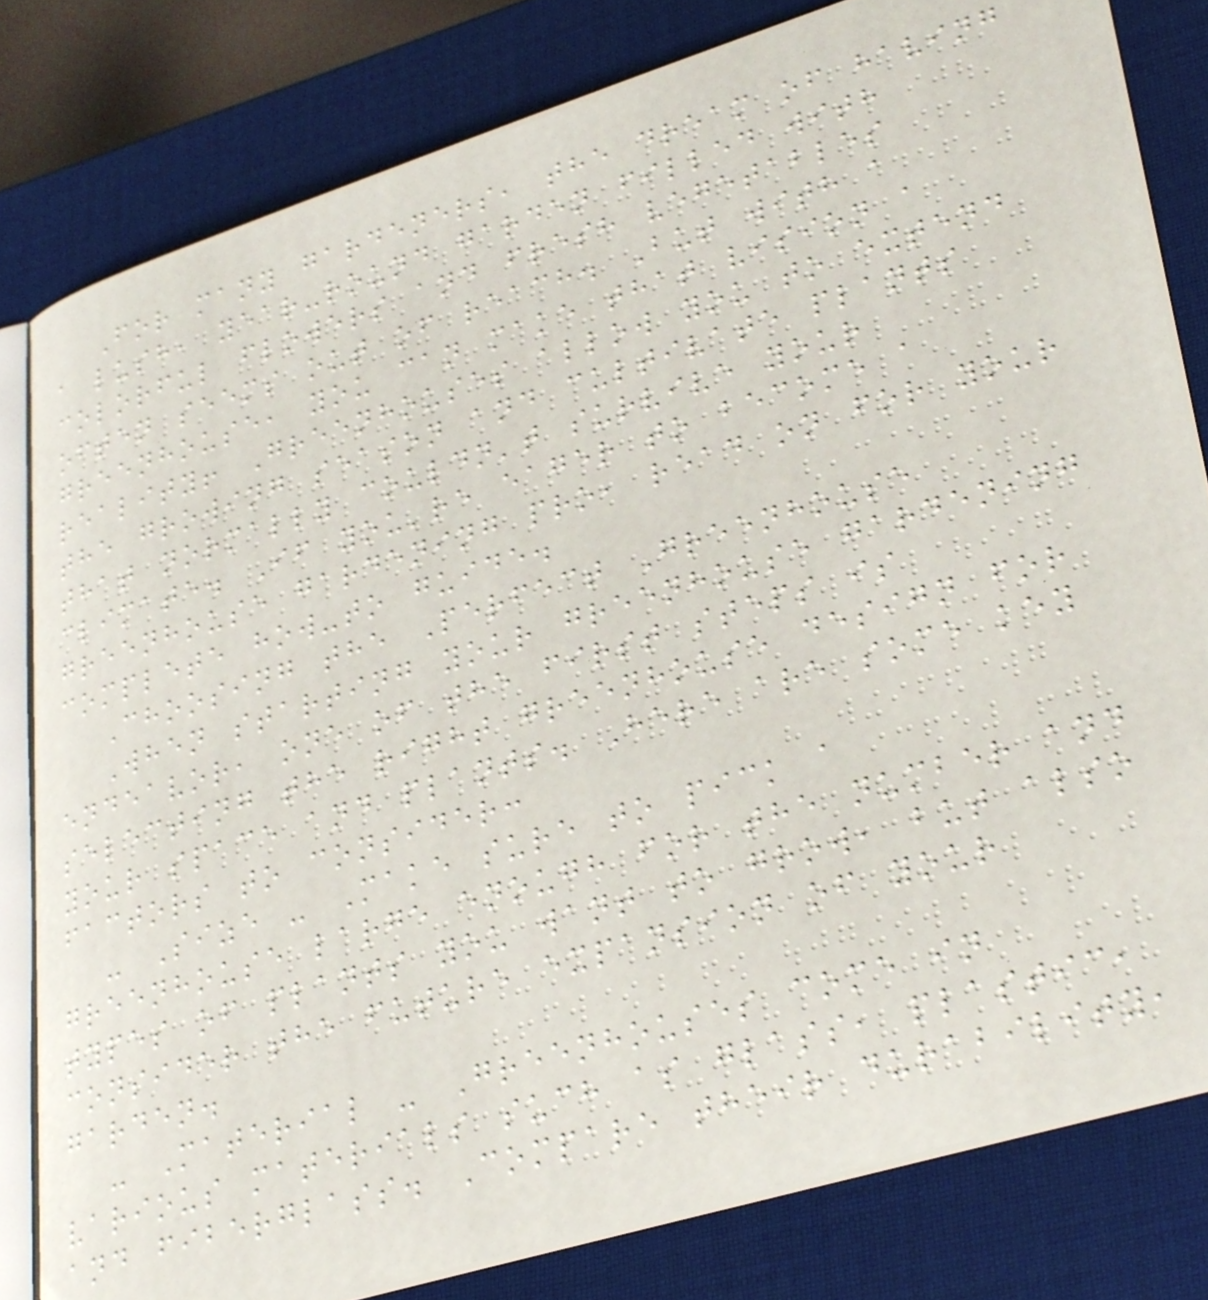For many gardeners, the dream of having
a lush, year-round garden filled with
colorful flowers and fresh vegetables
often seems out of reach. But with a
greenhouse, you can make that vision a
reality! Greenhouses allow you to extend
the growing season and cultivate plants
that normally couldn't survive your
climate. If you're eager to become a
greenhouse gardening pro, read on for your
complete how-to guide.
Choosing the Perfect Greenhouse
When starting your greenhouse gardening
endeavor, one of the first steps is
selecting the right greenhouse design for
your space and plants. Here are some key
factors to consider:
- Size - Make sure to pick a
greenhouse large enough for the number and
types of plants you want to grow, but also
consider the future expansion of your
garden.
- Material - Greenhouses come in
various materials such as glass, plastic,
and fiberglass. Compare their durability,
